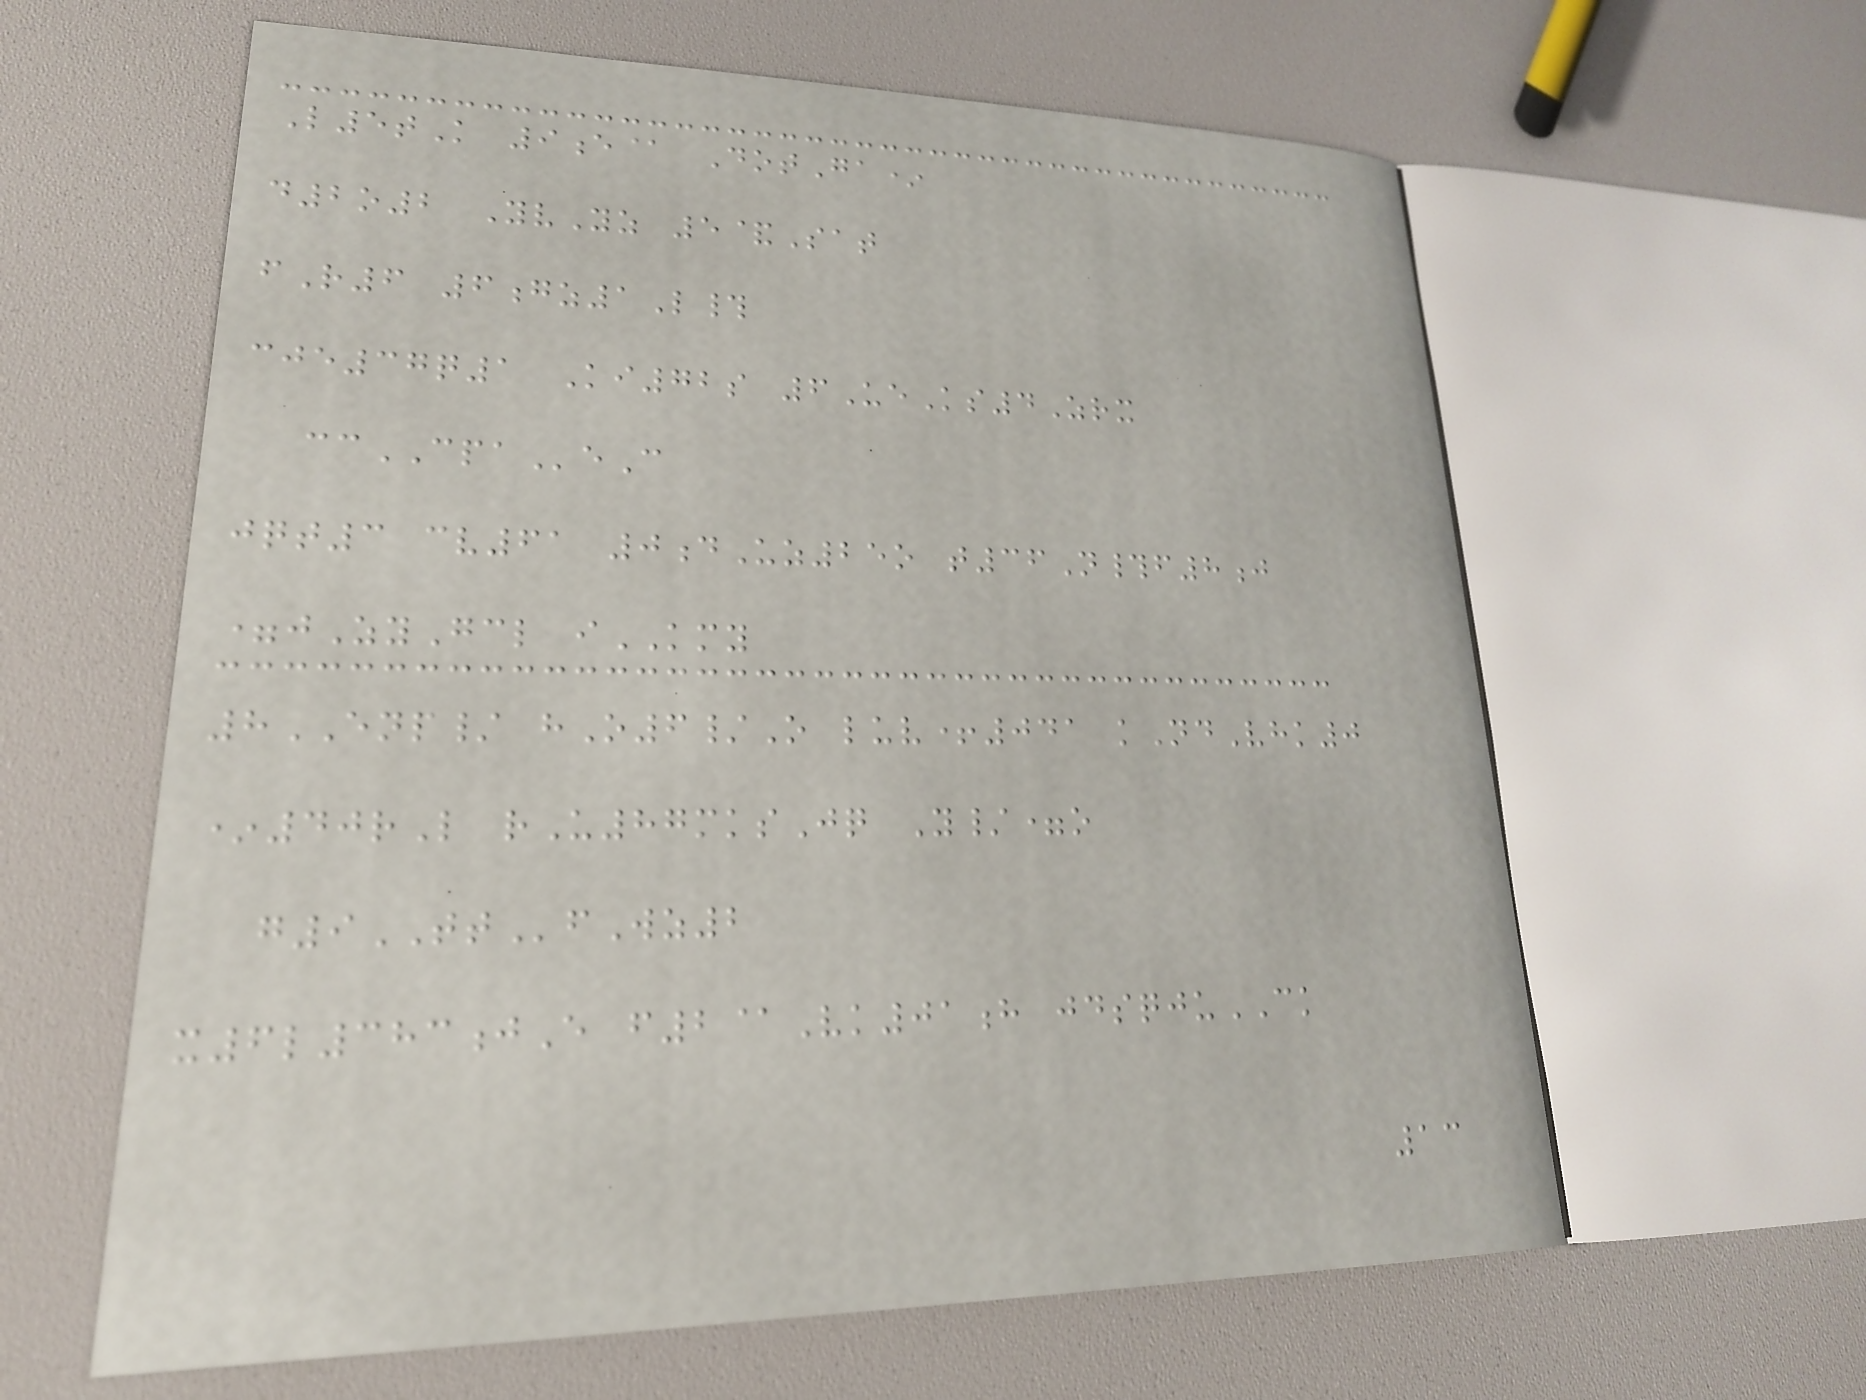L5tK 9e@ DotGa*
d2o2 YvYz 5&Sat
fR6 6gz1L#
cje37q1 Ki72s 6UeKs4Zrx
ccCPAeC
jqt3 cv61 0dUz25o t36N#f8j
=jZyGcl iKMY
8ENP/ hO6/O luv+041 kNdVhk0
*40rL rU87mksJq Y/=o
g9TTfWz2
x6l383jE f2@Vk01h jdsqjuCK
13
